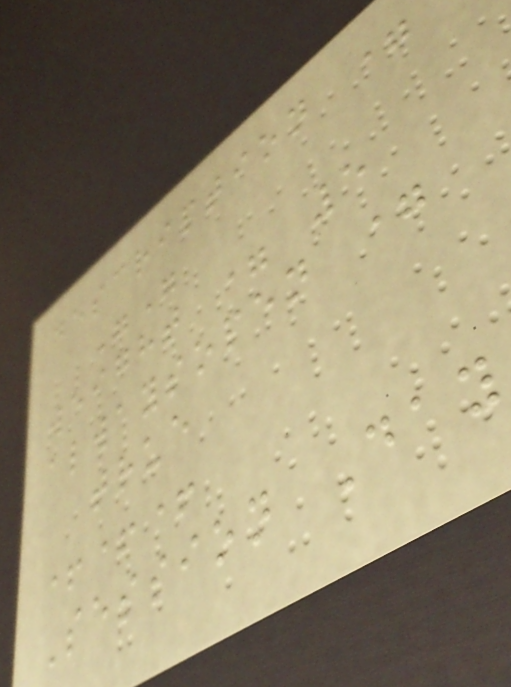description =
""
weight = 5
alwaysopen =
true
+++
Session Day
